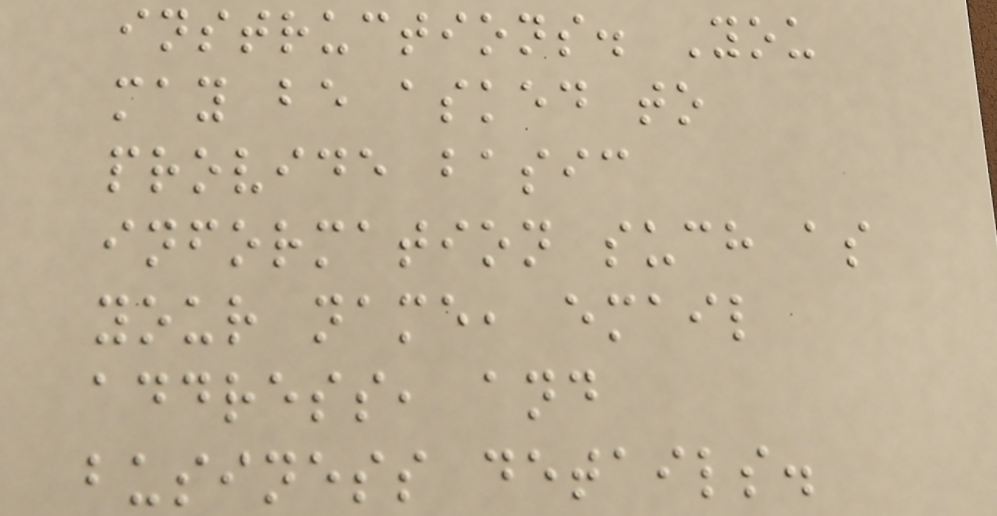instructions. You
may be asked to
provide basic
information such as
your name, email
address, and
business details.
